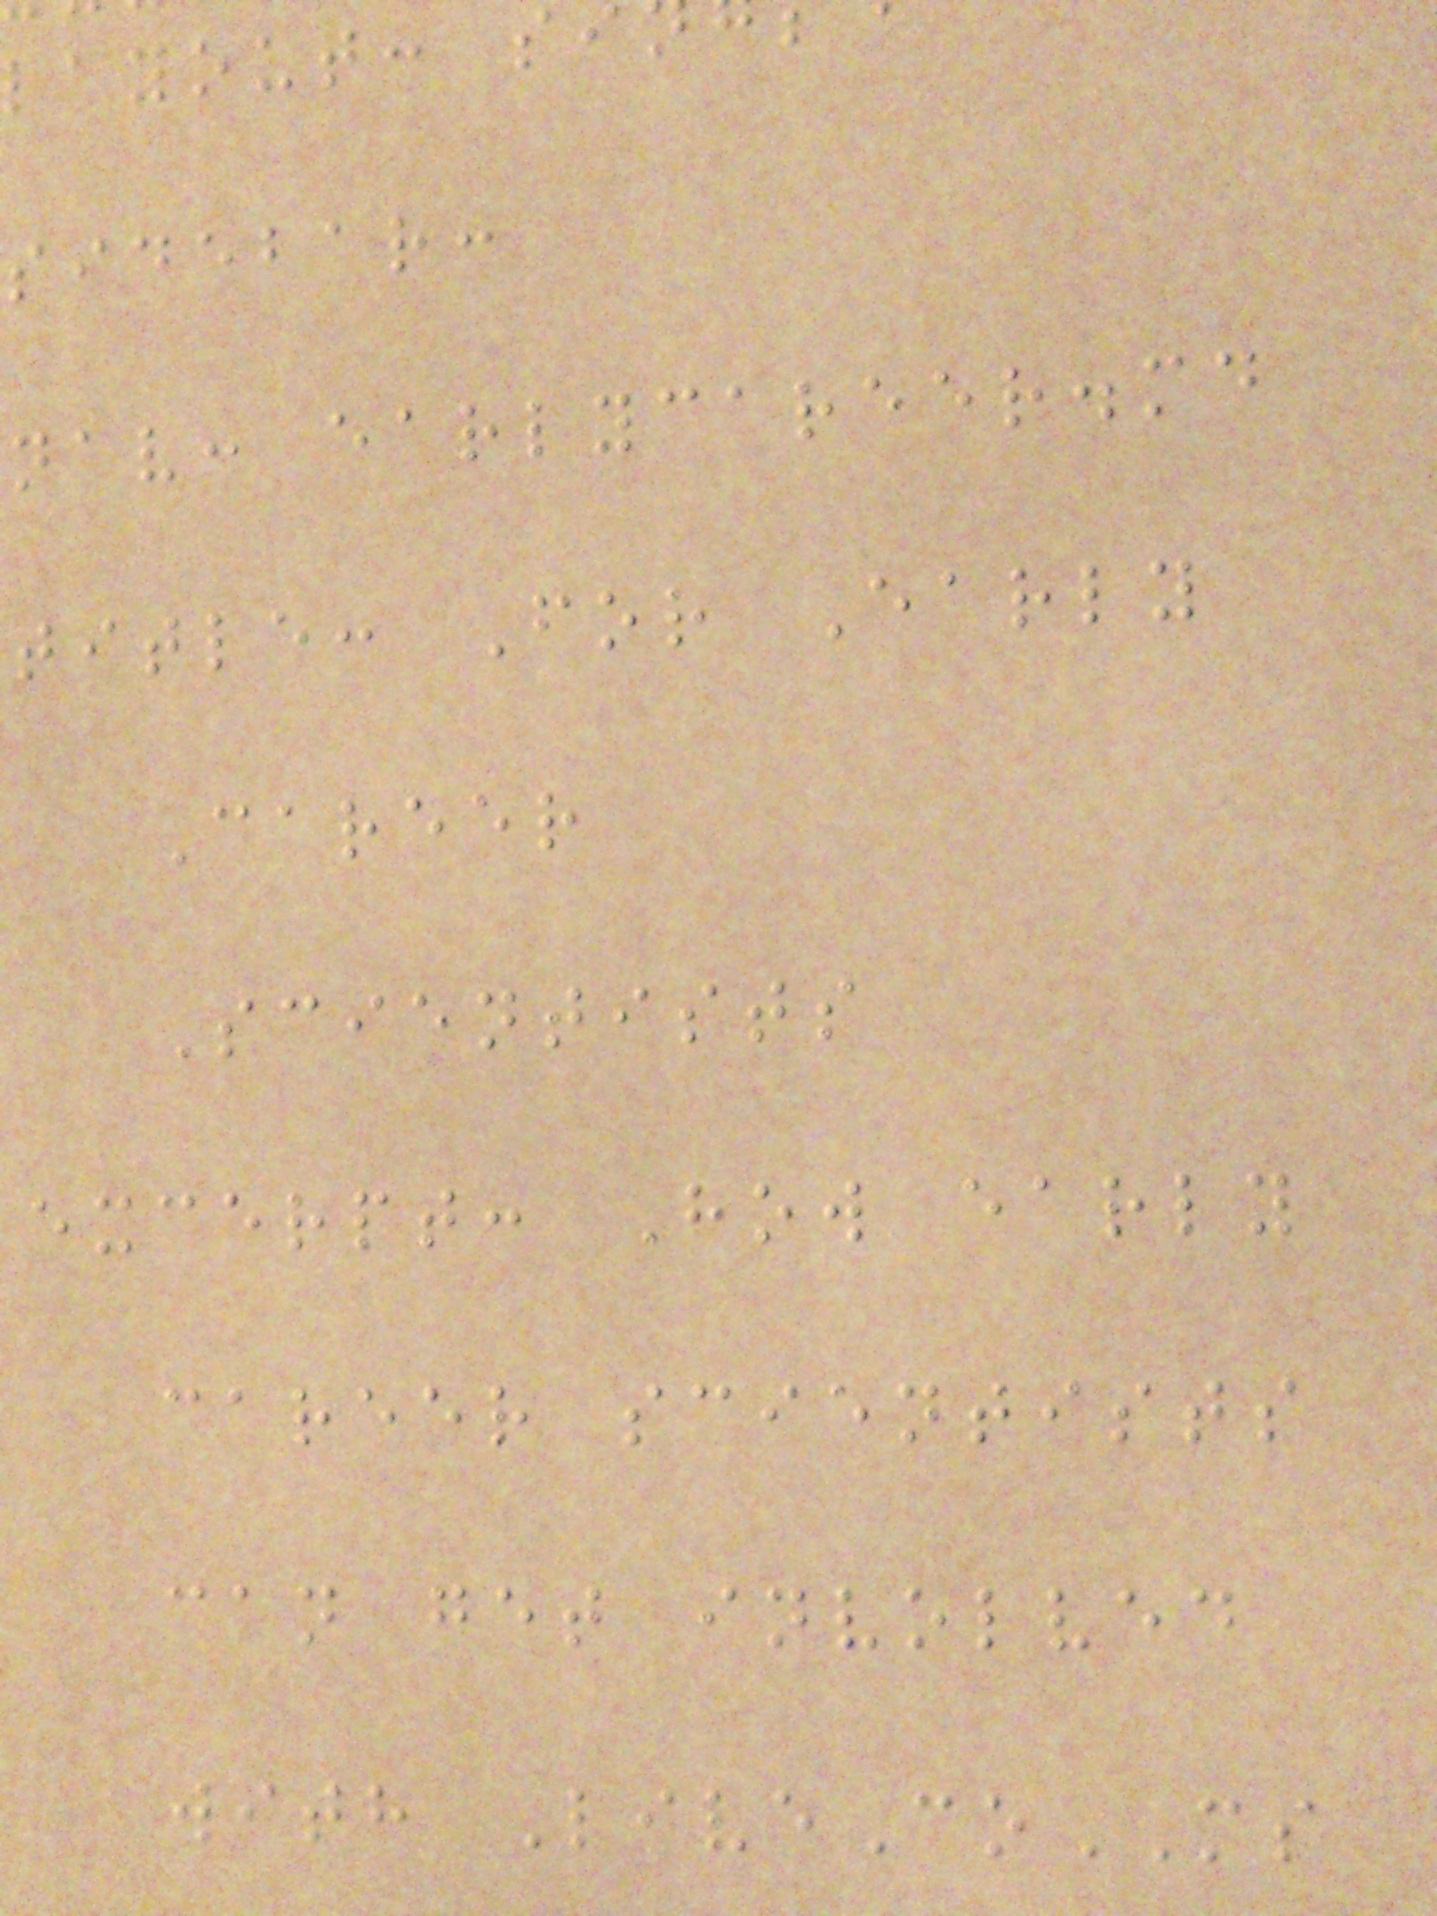layout: si
sidebar:
nav: earlycareer.md
title: For Early
Career
Scientists
excerpt: How early
career scientists
can get involved
with LiveCoMS
